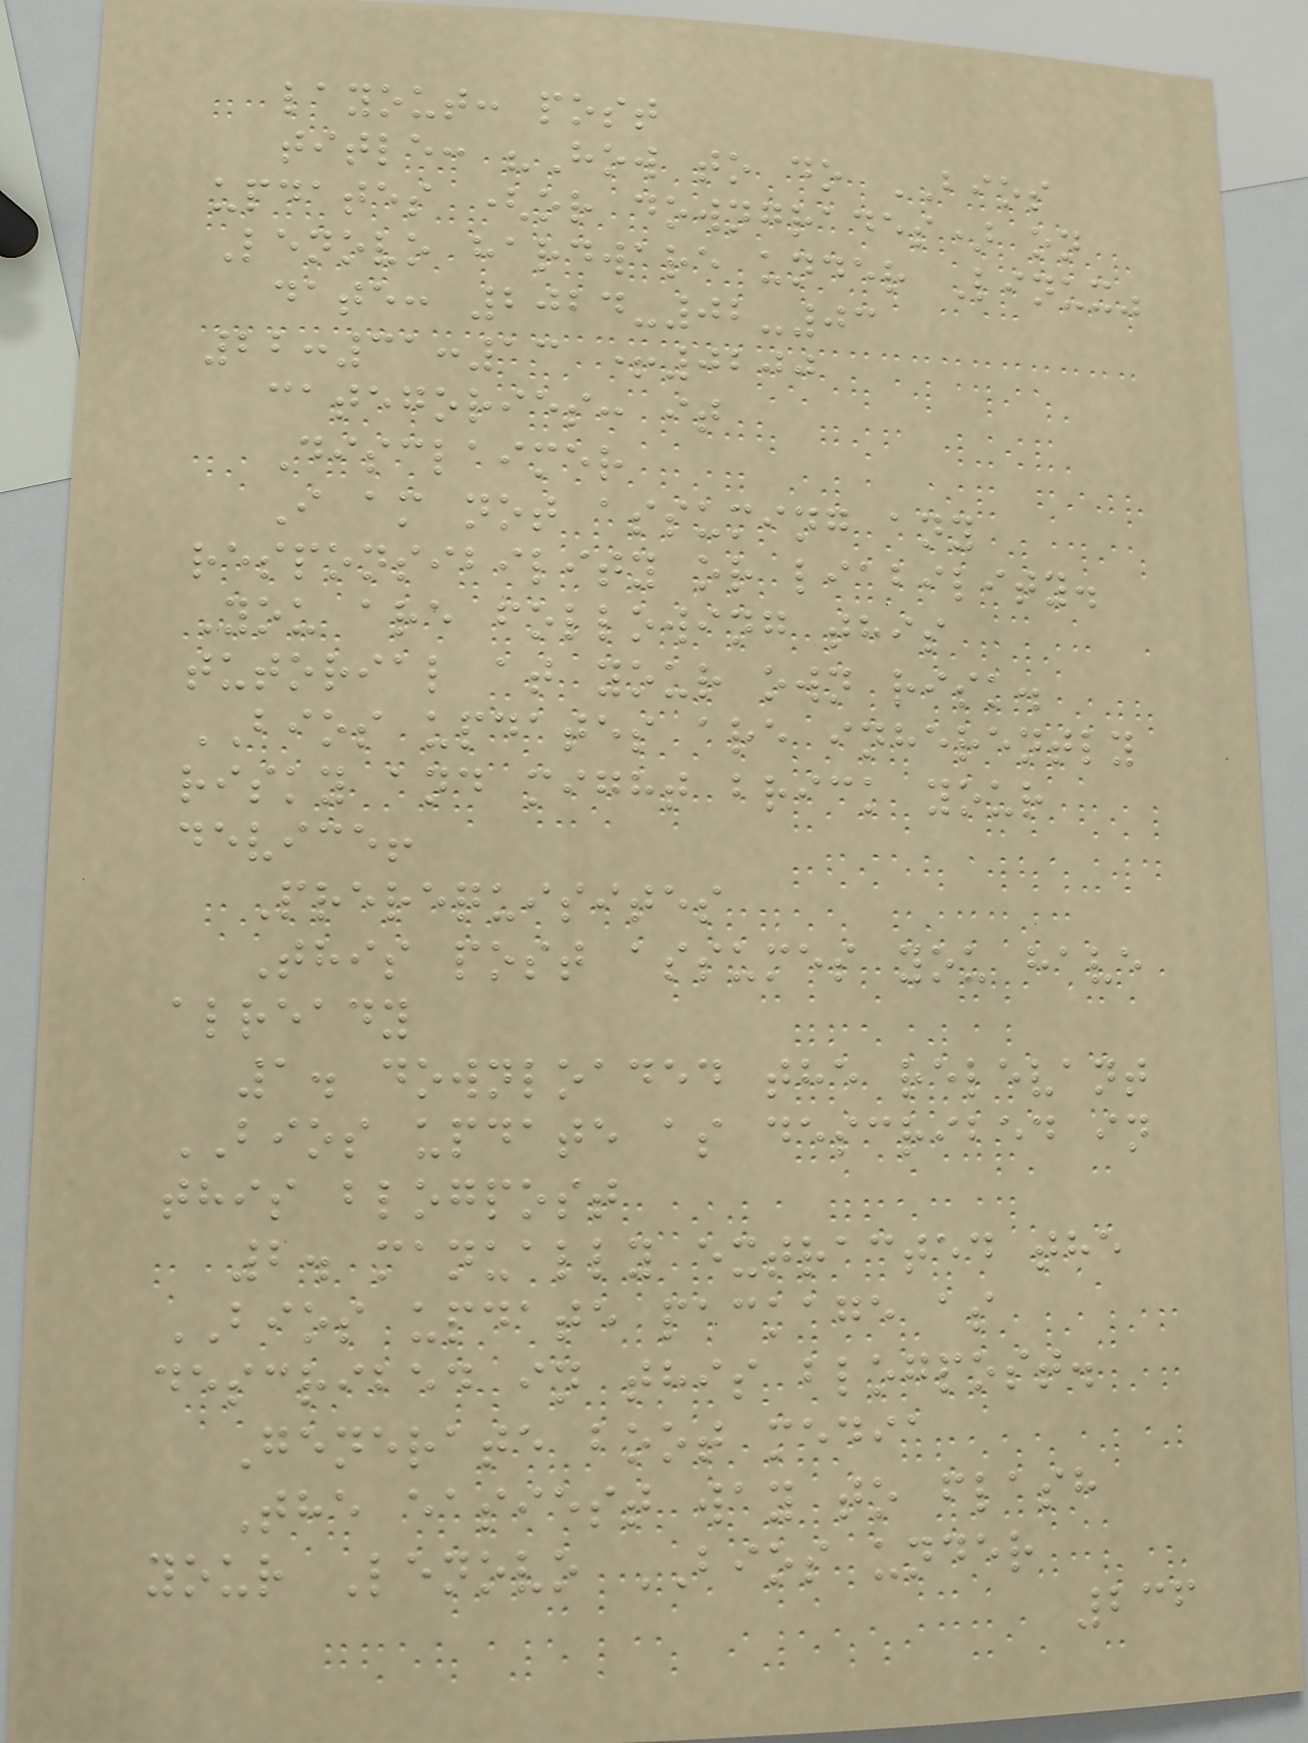layout: post
title: "How to do BIOS
updates (or downgrades) on
Lenovo hardware under Linux"
date: 2024-02-03
22:31:13 +0200
categories: it
Disclaimer
I am not assuming any
responsibility or liability.
You are following this
tutorial at your own risk.
BIOS updates are inherently
risky and might brick your
device!
Prerequisites
This post assumes you have
already
1. downloaded the relevant
BIOS update as described in
this blogpost
2. manually extracted the
BIOS update package as
described in this blogpost.
Generate boot media
The easiest way to flash
your Lenovo BIOS under
236
